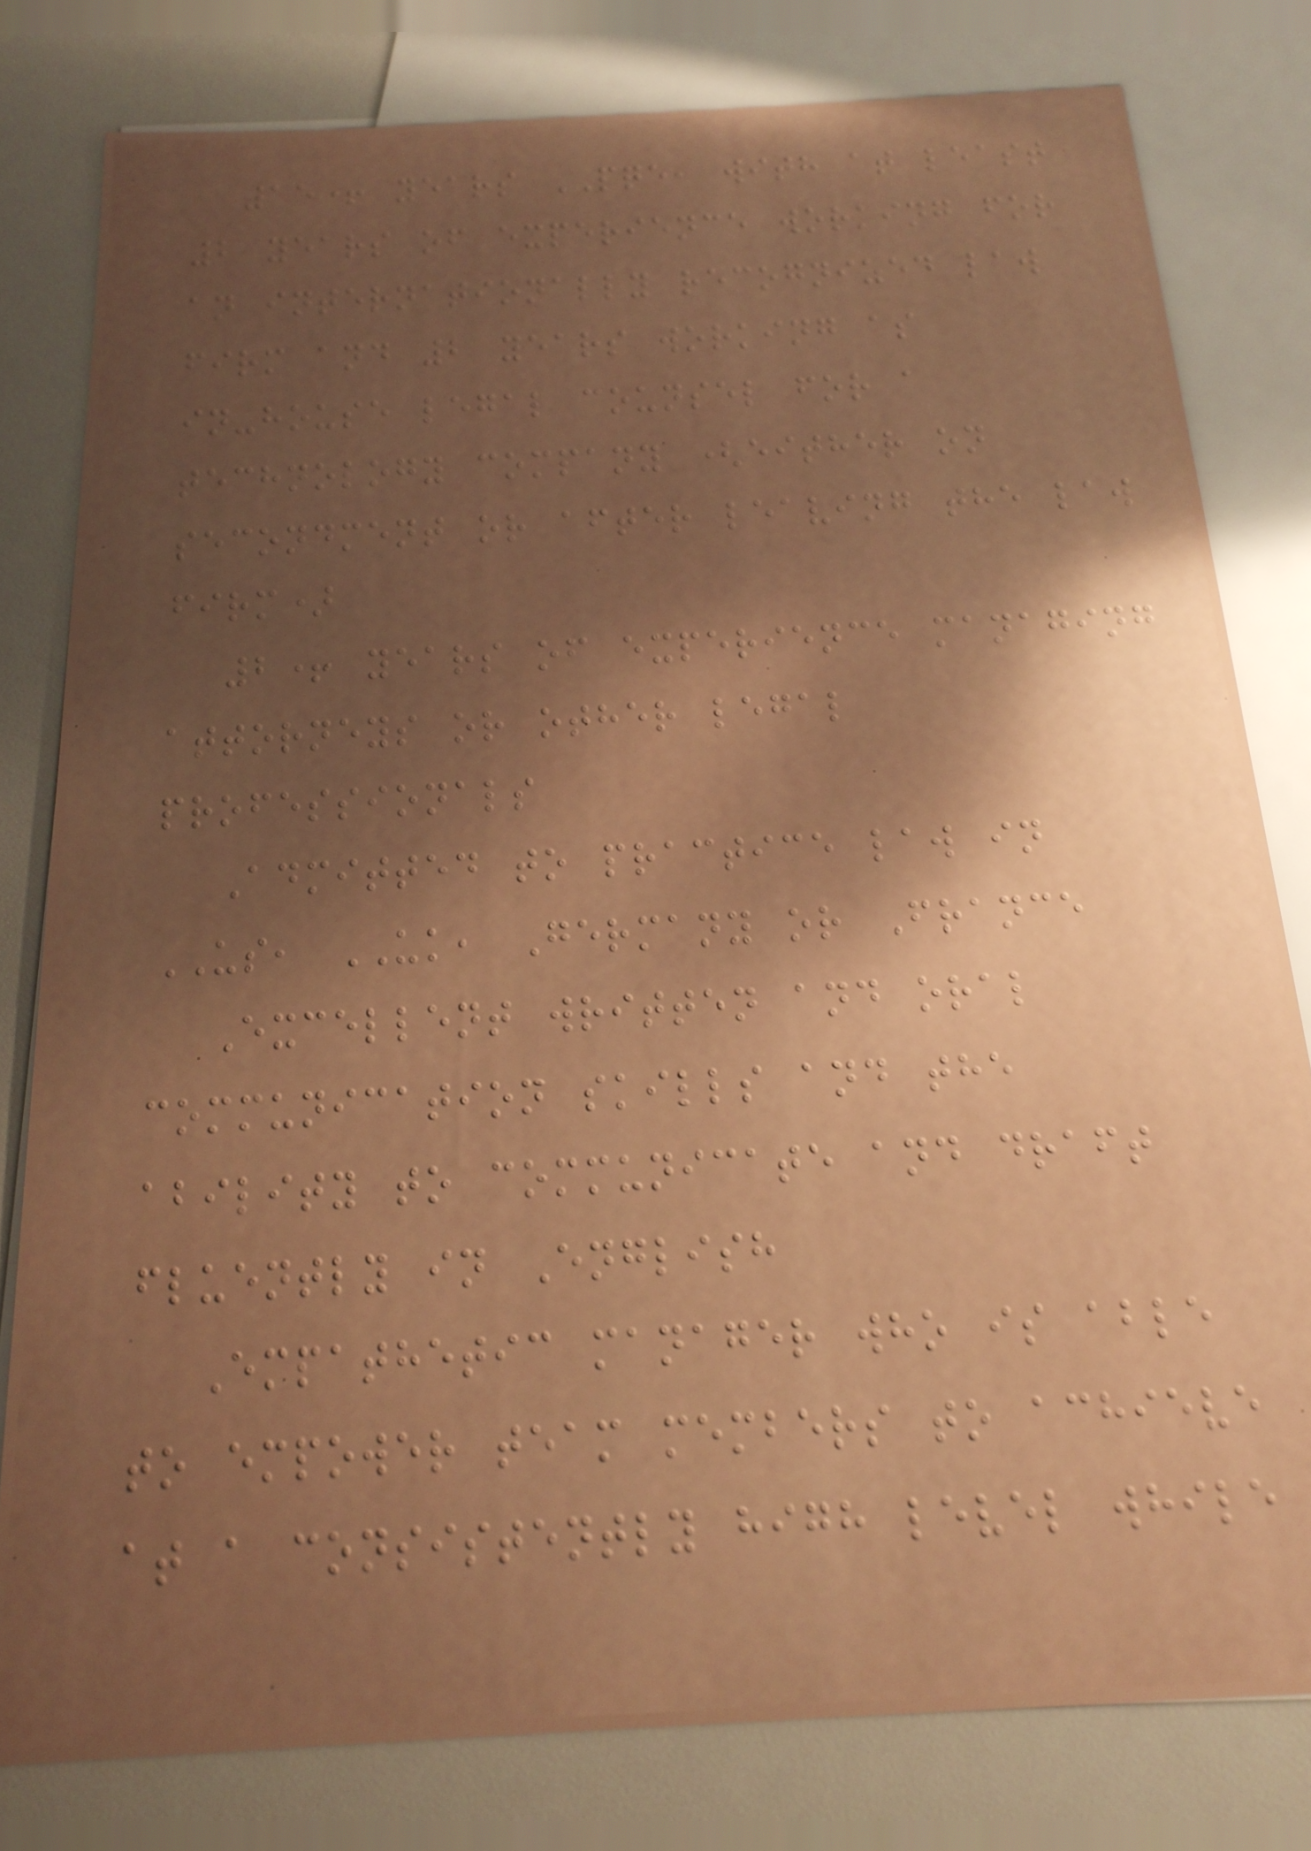15+ years PQE, with at least
2 years of experience working for
an internationally recognized law
firm and 2 years working as
in-house legal counsel for a
technology company (either on
secondment or after leaving the law
firm)
2+ years of experience managing
attorneys or other legal
professionals
Admitted to practice law in
US, UK, Germany or France
Excellent written and oral
communication skills and the
ability to communicate and draft
fluently in English
Empathetic manager who is able
to empower team members to achieve
at a consistently high level while
